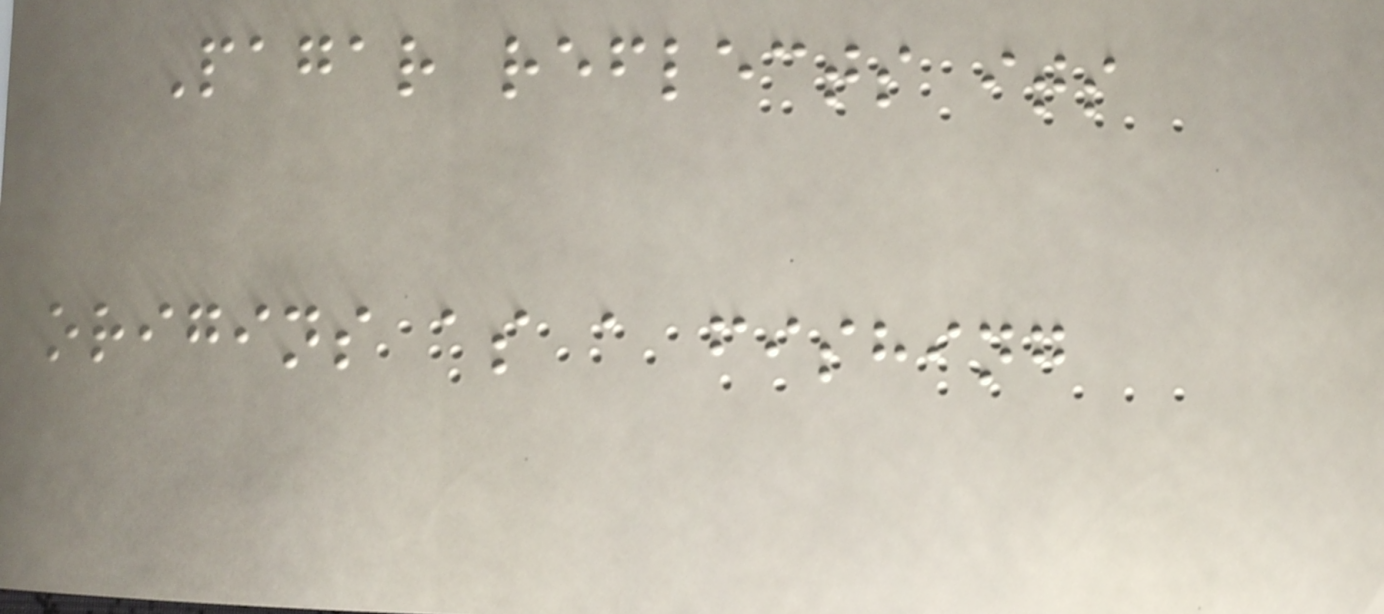Pagar reflects its
origins as a fishing
